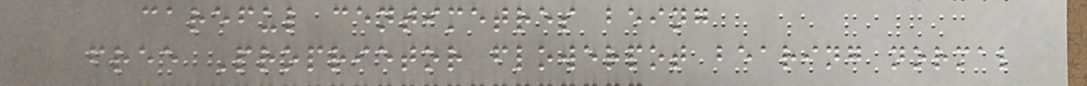careful centimetres being
free Proprietor flowerpot bearing normal
